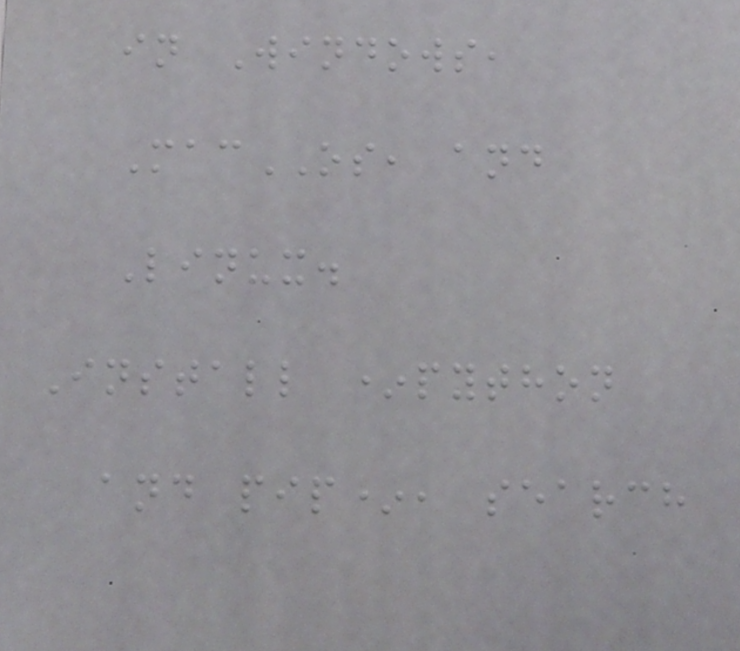in Windows,
MacOS, and
Linux.
Install *python
and pip*, search
